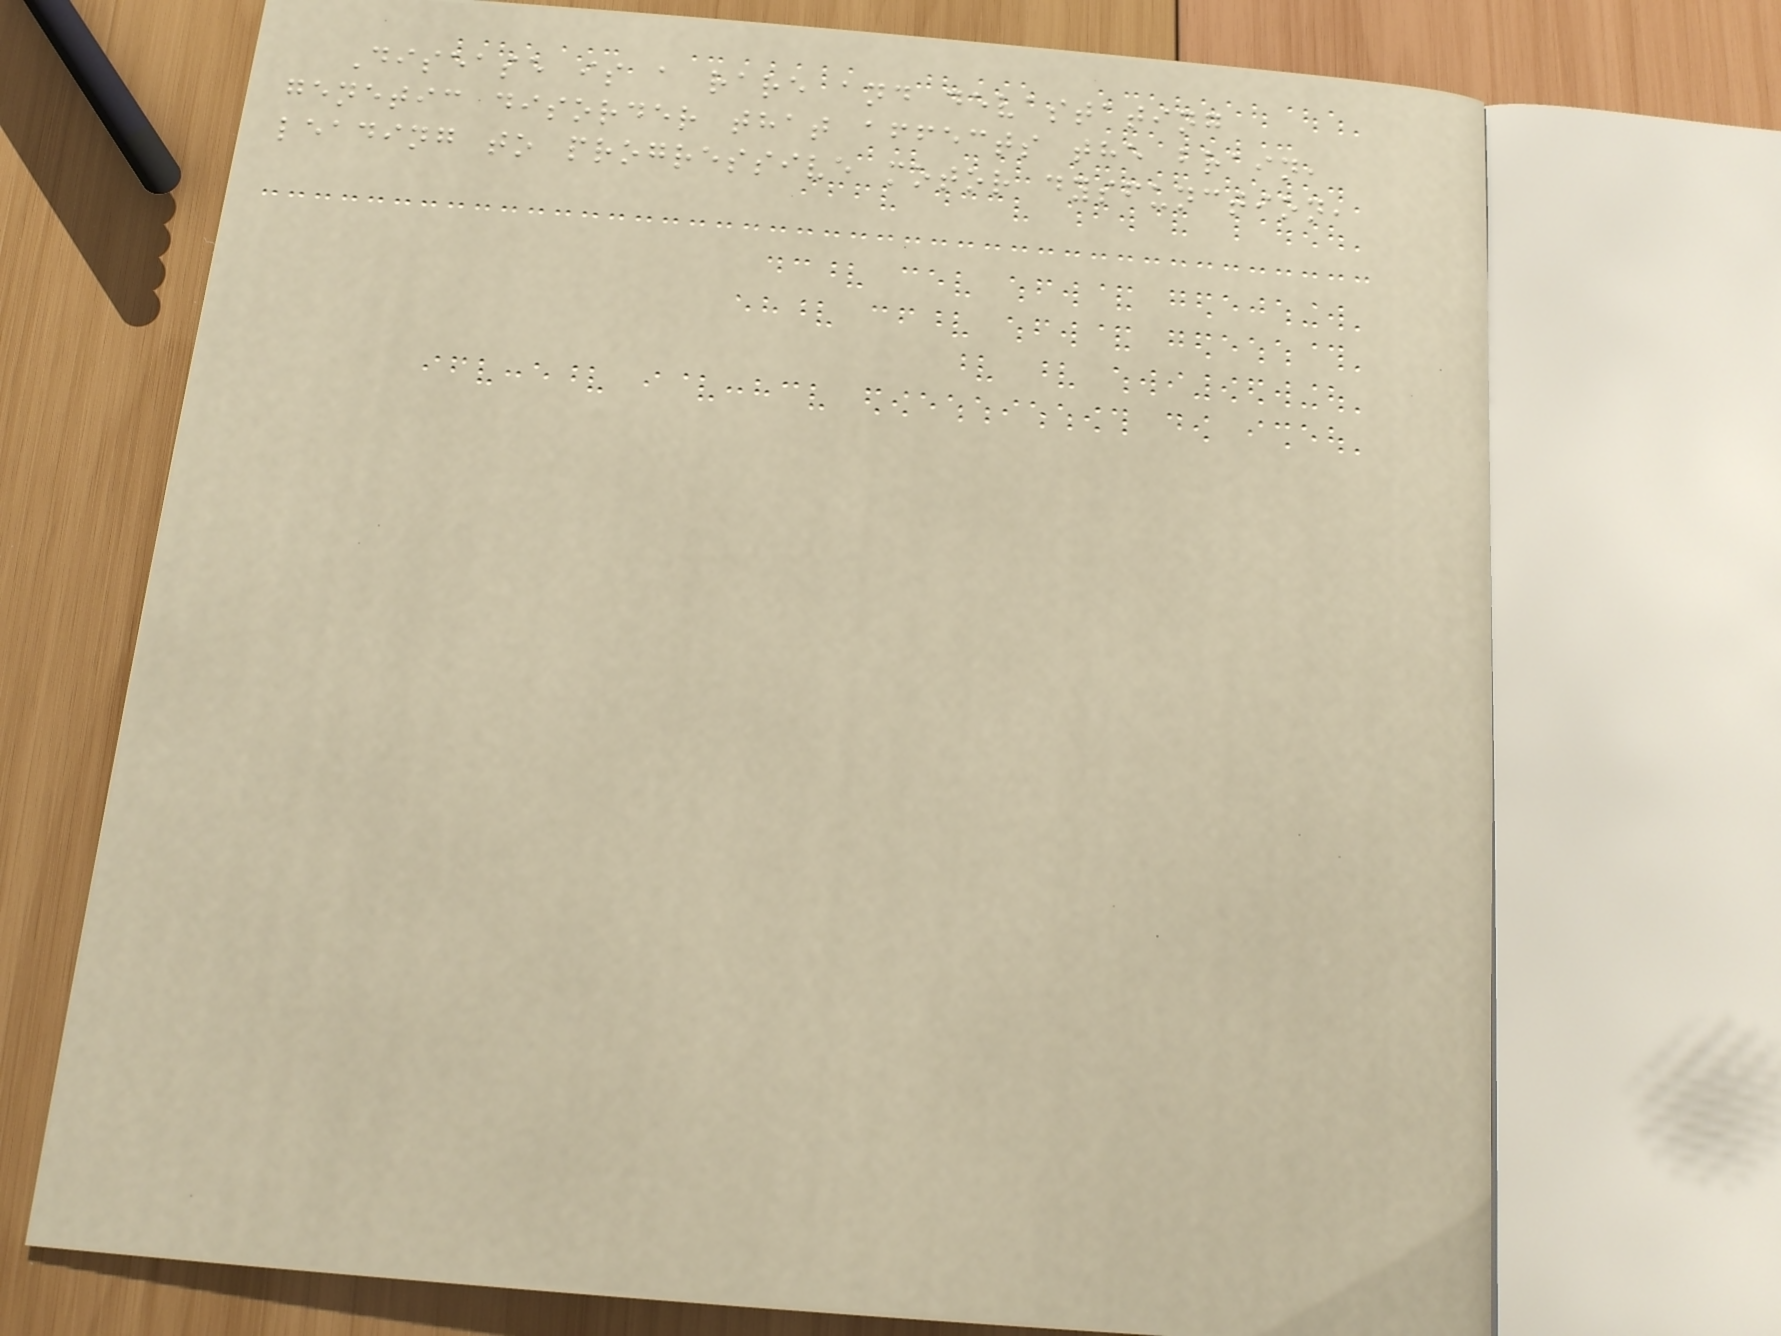Disease is a rare and devastating
genetic disorder that affects the brain,
leading to progressive motor dysfunction,
